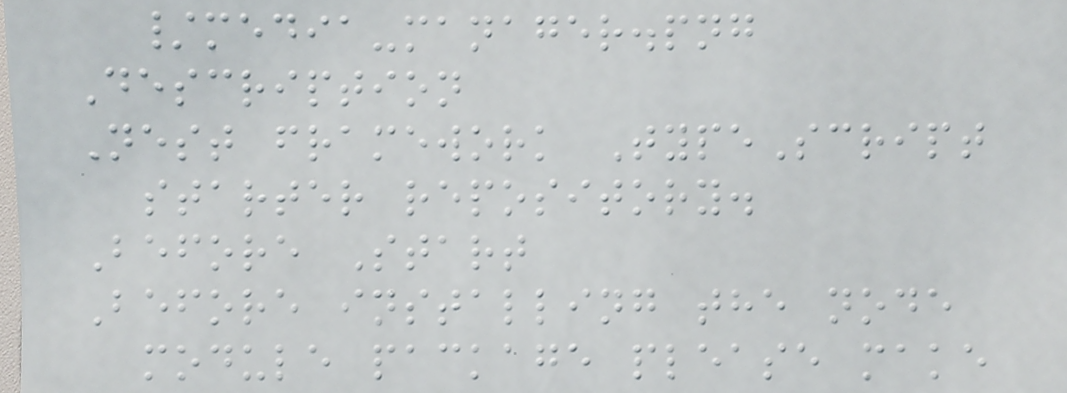/media-manager.png
Description
Nest framework TypeScript
starter repository.
Before Start
Before installing the node
module package please make
